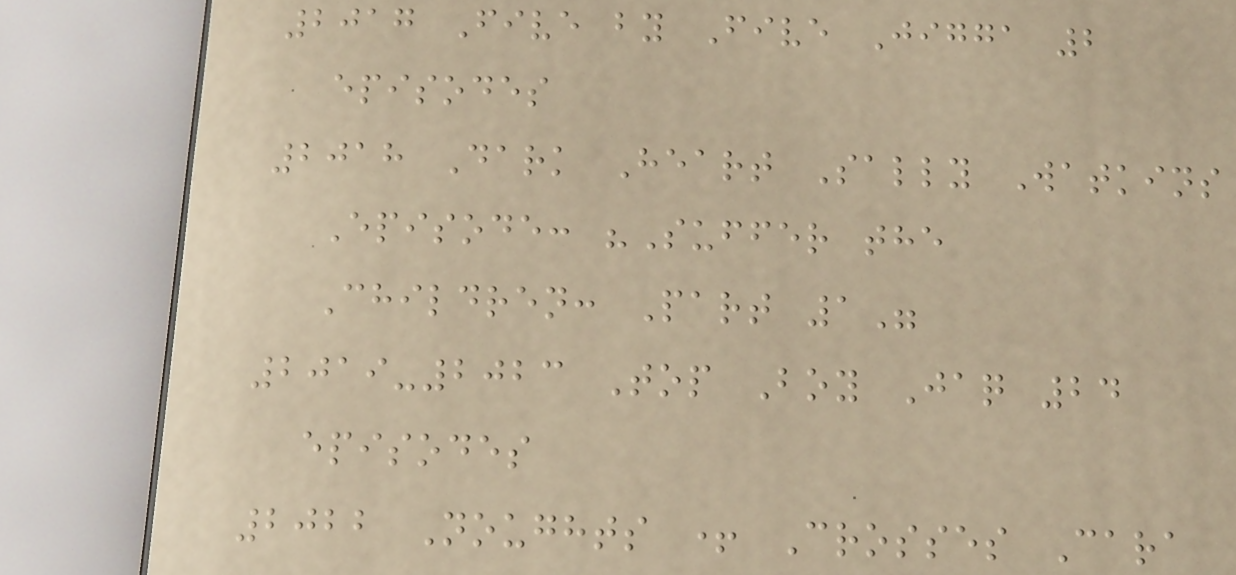2017 Five by Five Jigga 2
episodes
2018 Dark Heart Sally Watkins
Episode: "Suffer the
Children: Part 1"
2019-2023 Top Boy Jaq 24
episodes
2022 Noughts + Crosses Cara
